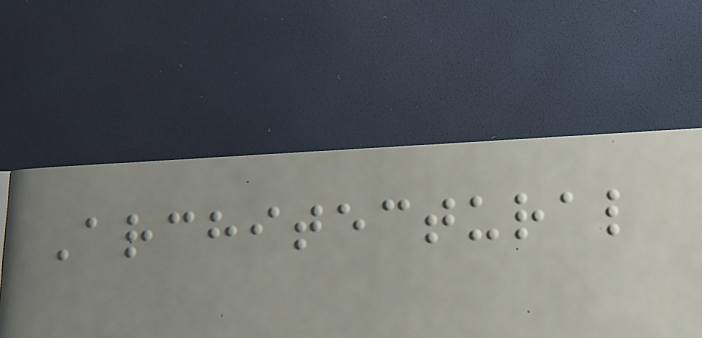Architectural
